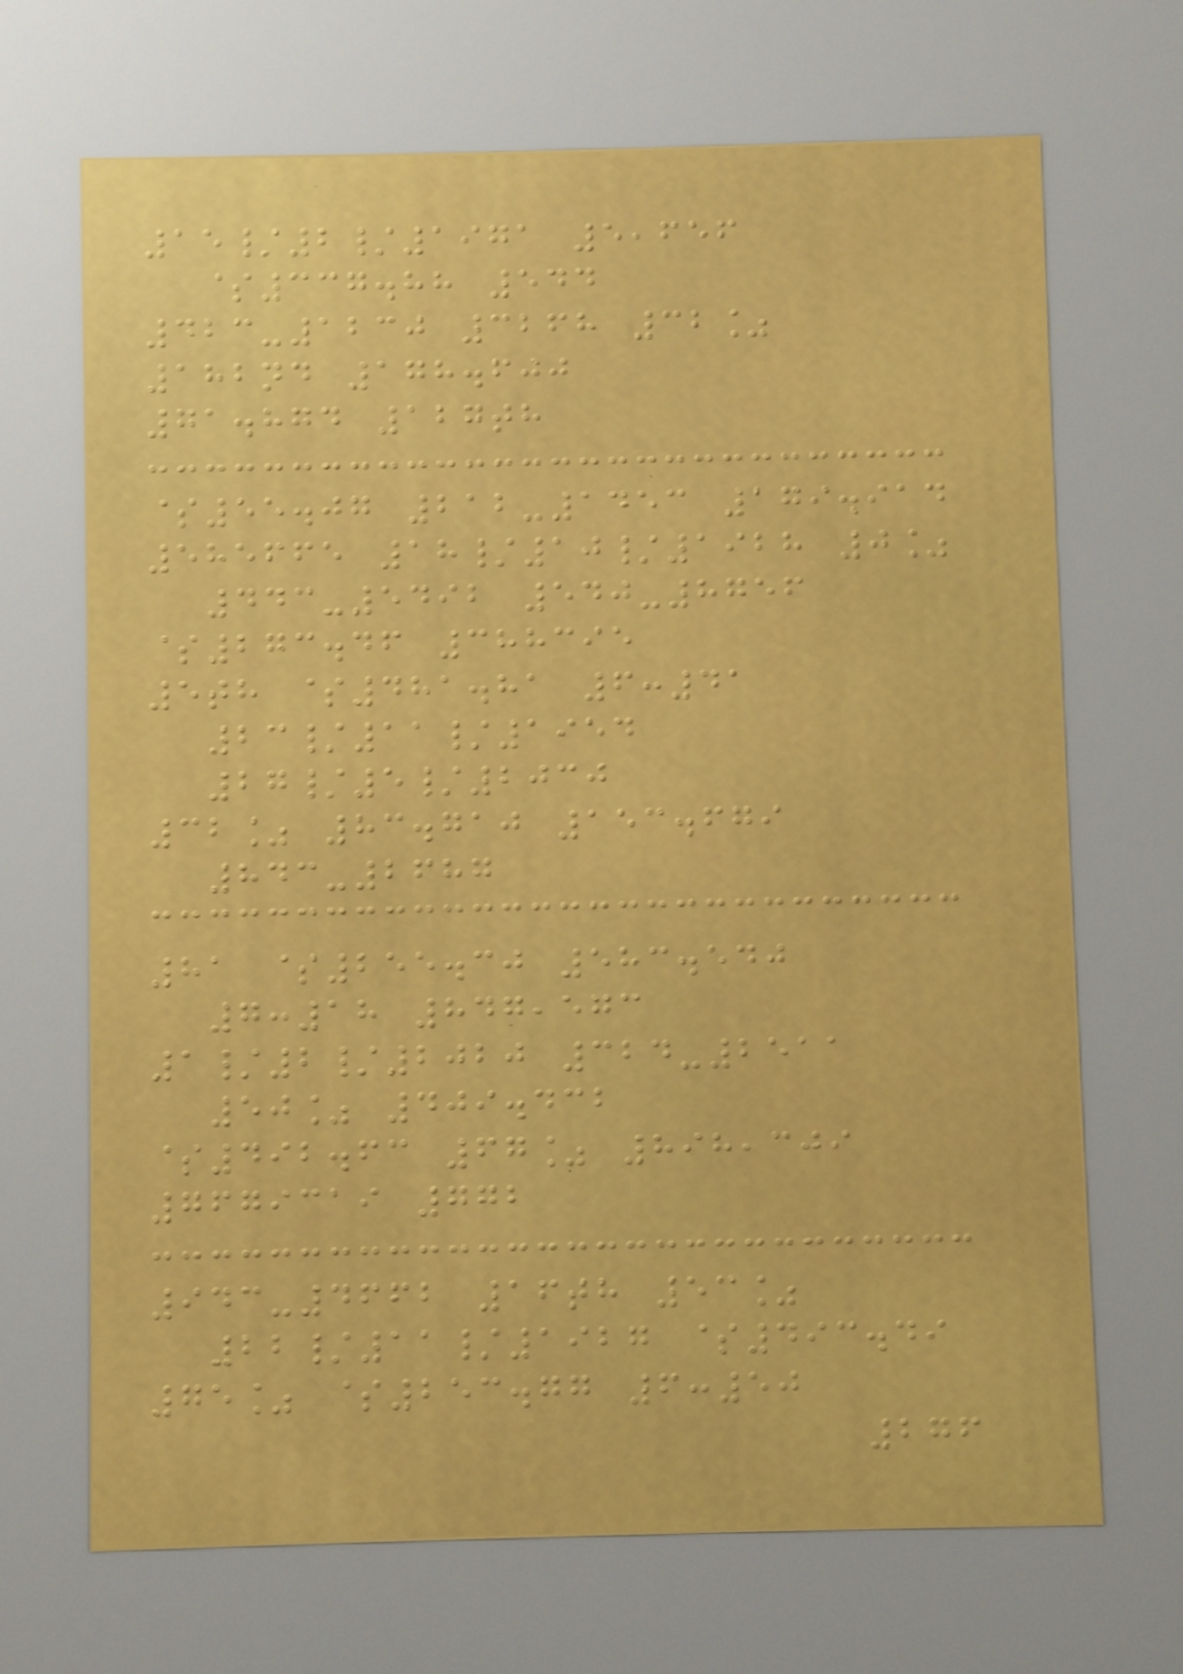15/2/1971 5,656
$337.88 544
423-1230 3268 32%
182nd 178.600
71.874 127th
$55.07 212-1453 179.914
585665 18/10/1928 0%
443-5492 540-8756
$273.46 388395
5th $481.81 6:41
23/11/1954
27/5/2030
32% 83.710 153.679
843-2687
81 $255.30 583.540
7:18 847,573
1/2/2020 324-2511
50% 409.432
$492.63 67% 898,309
7679319 772
943-4662 16th 53%
22/11/1927 $493.49
75% $253.77 6:50
276
